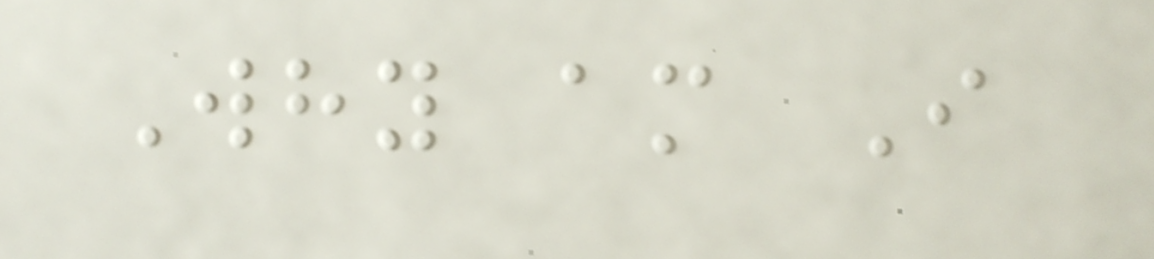Why am I
